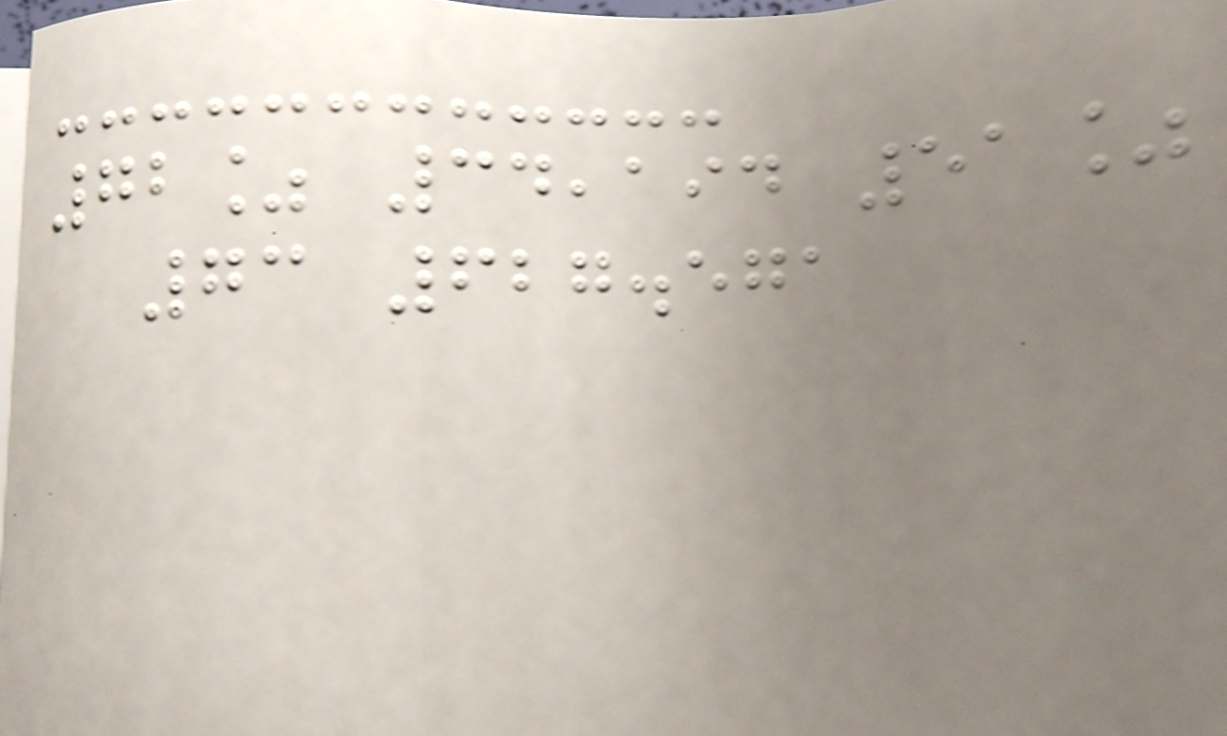72% 34,194 51%
73 627.571
